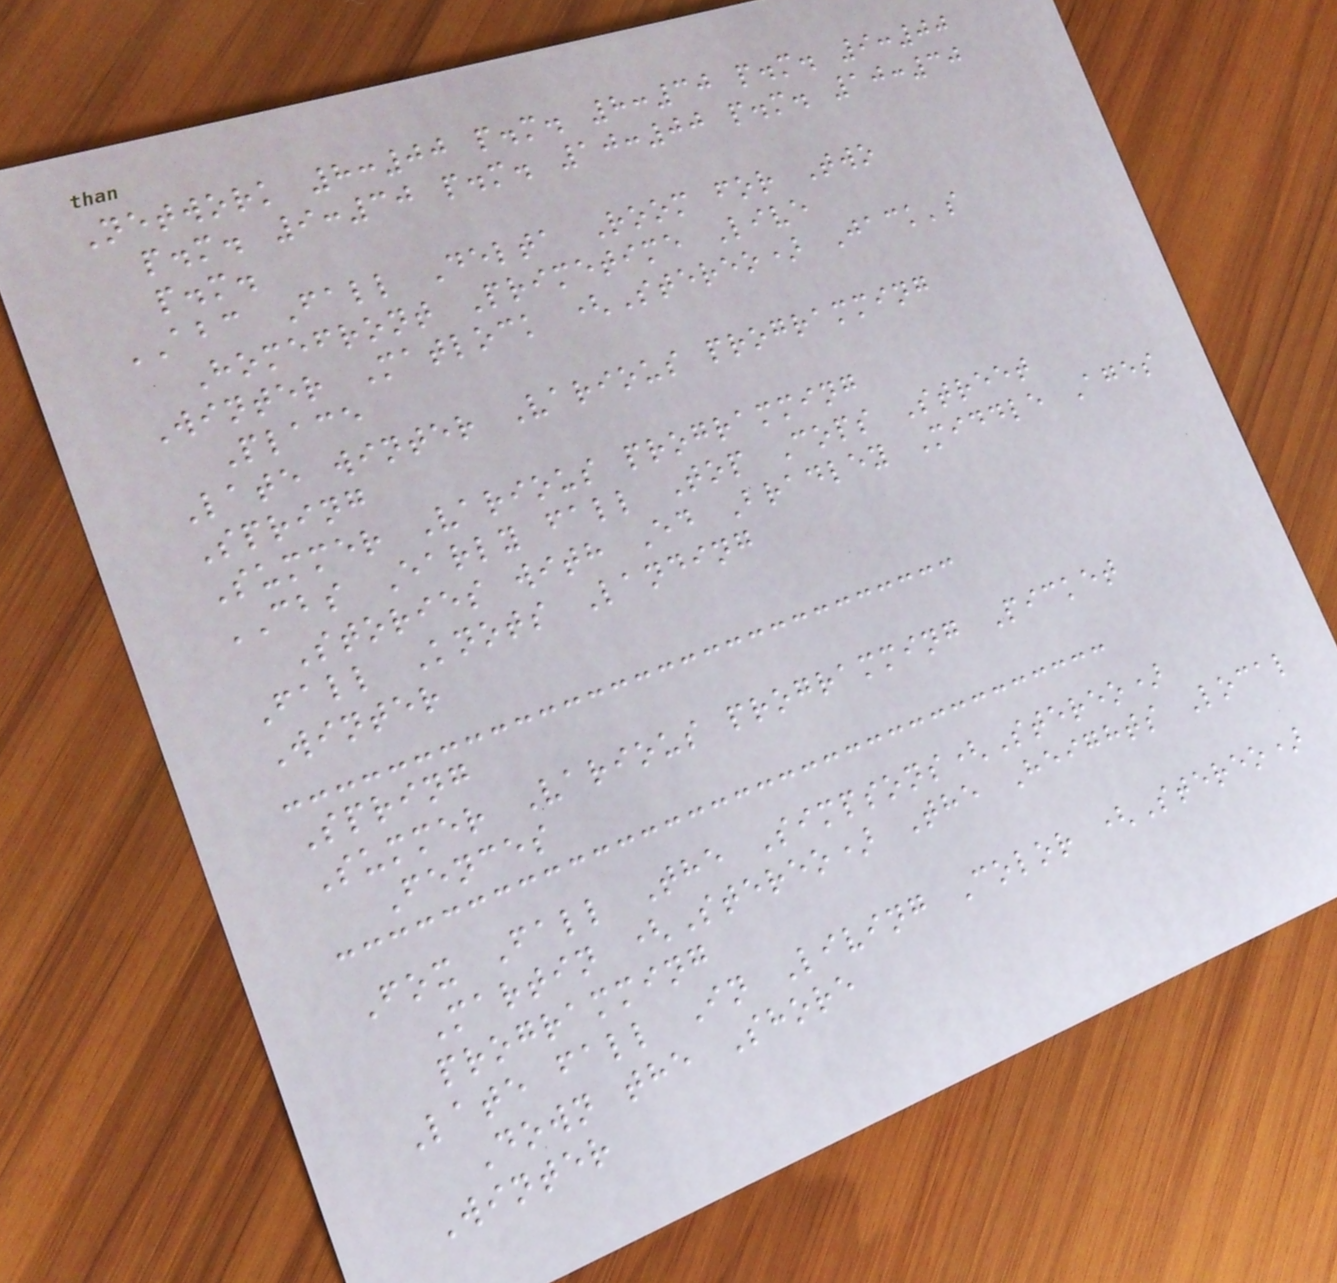Network 8:00 p.m. 8:30 p.m. 9:00
p.m. 9:30 p.m. 10:00 p.m. 10:30
p.m.
ABC Fall Delta Room for Two
Homefront Primetime Live
Winter Matlock (Stereo) Jack's
Place
Late winter Various programming
Spring
Summer Various programming
CBS Early fall Top Cops Street
Stories with Ed Bradley Middle Ages
Fall Knots Landing
Winter
Spring
Summer Various programming Picket
Fences
Fox Fall The Simpsons(Stereo)
Martin (Stereo) The Heights Local
programming
Late fall In Living Color (Stereo)
Down the Shore
Winter
